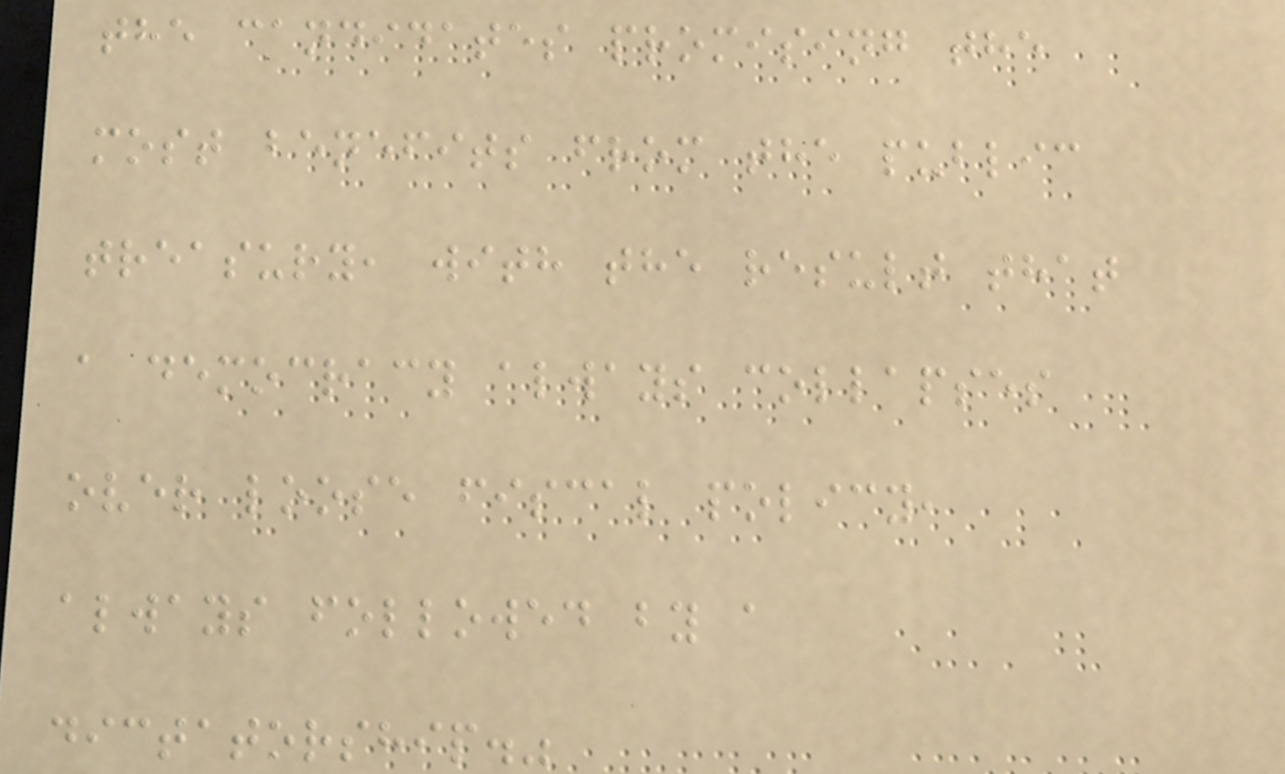the candidates promising the
most benefits from the public
treasury, with the result that
a democracy always collapses
over loose fiscal policy,
always followed by a
dictatorship."
